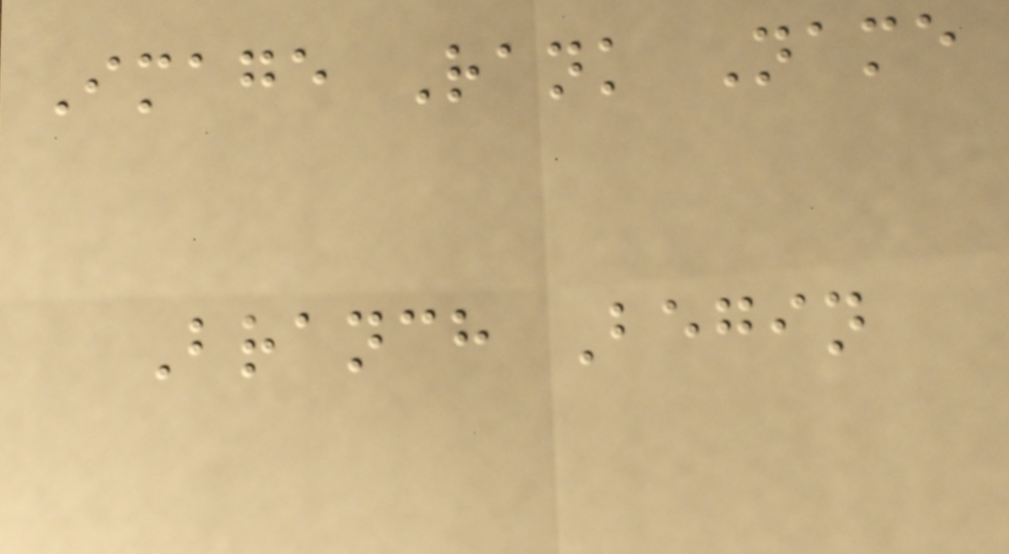Image Rank Name
Branch Begin
